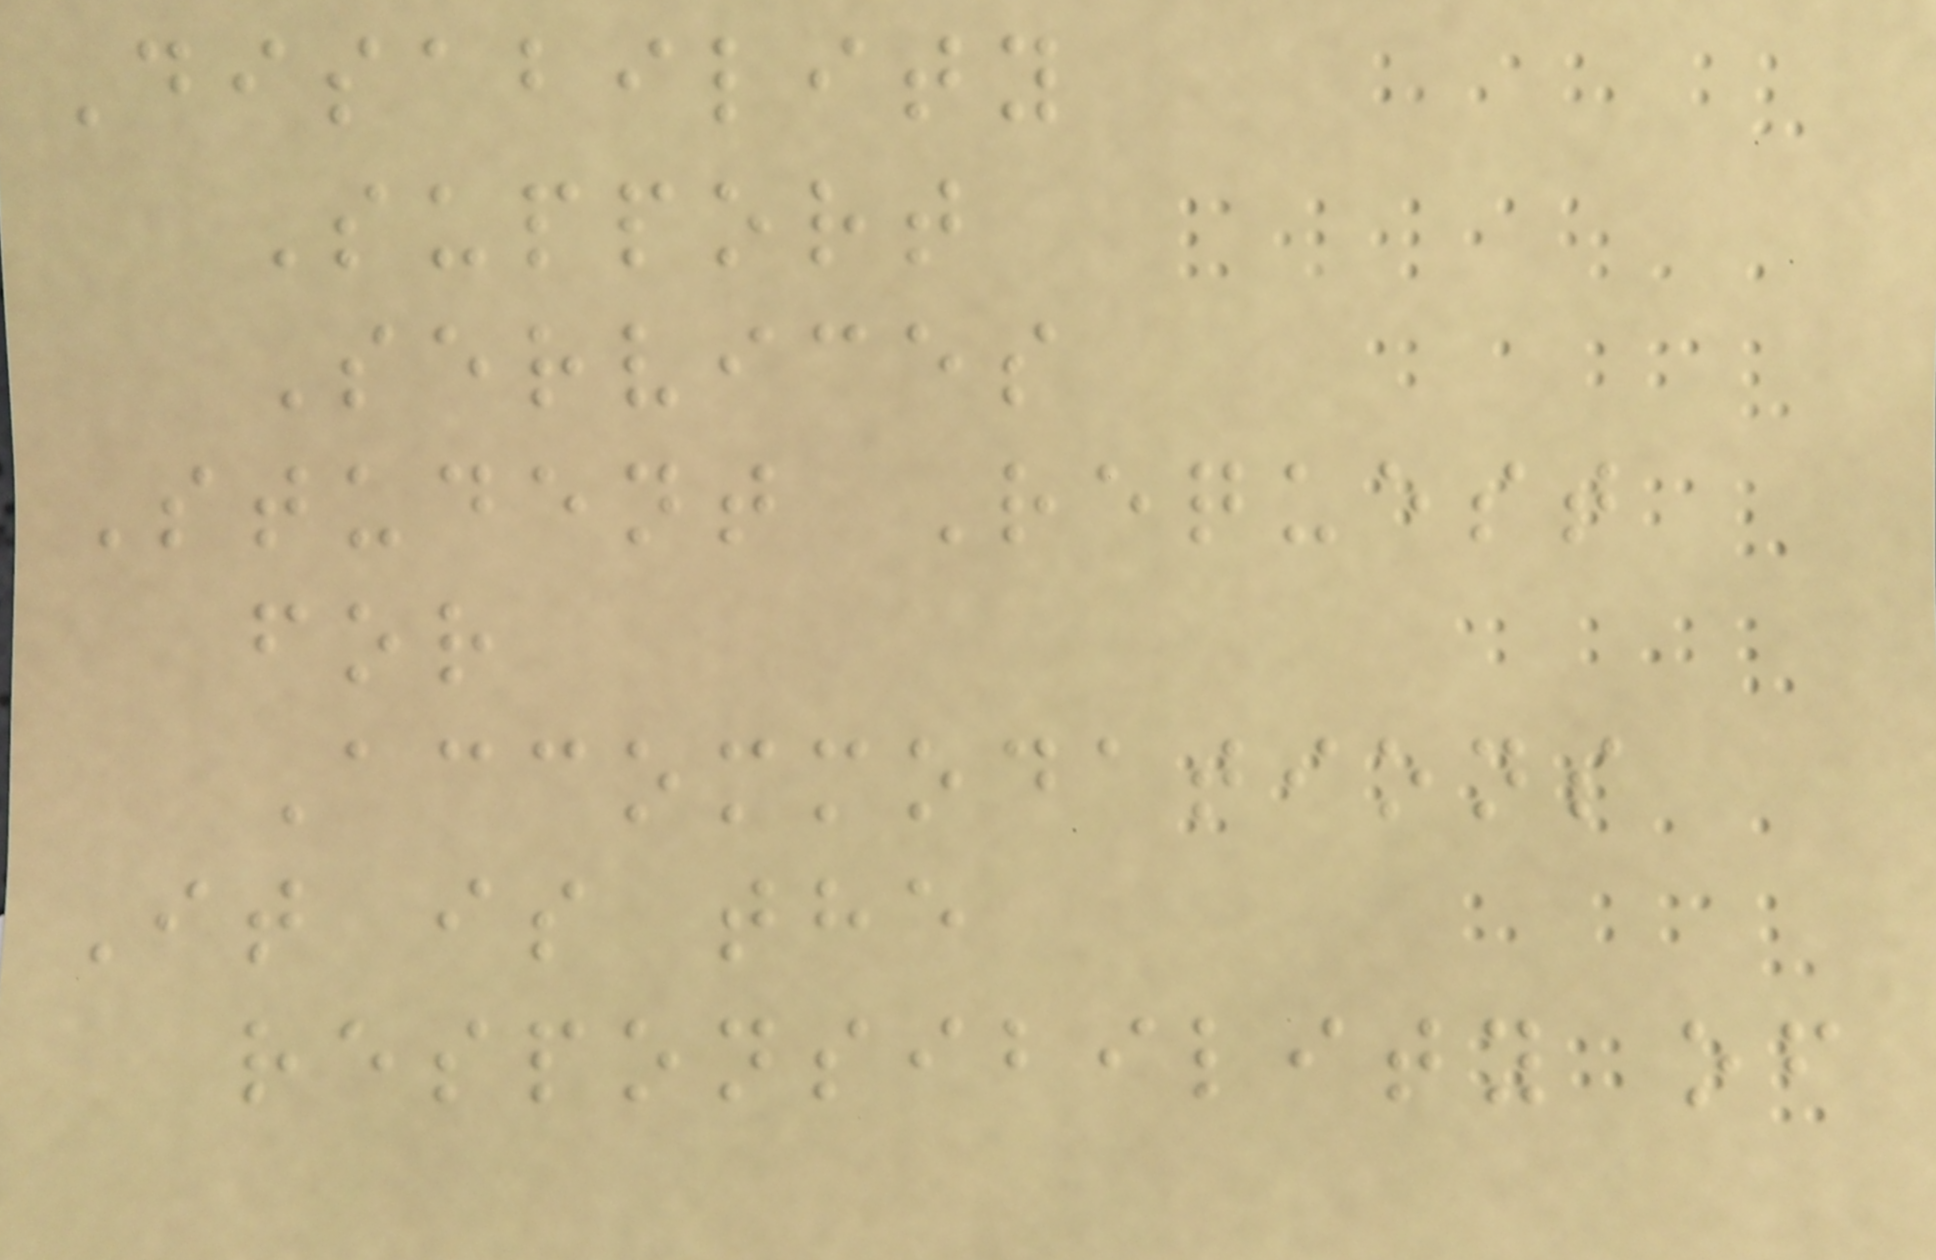Disability
Support
Services
Student Request
for
Accommodations
It is the
responsibility of
